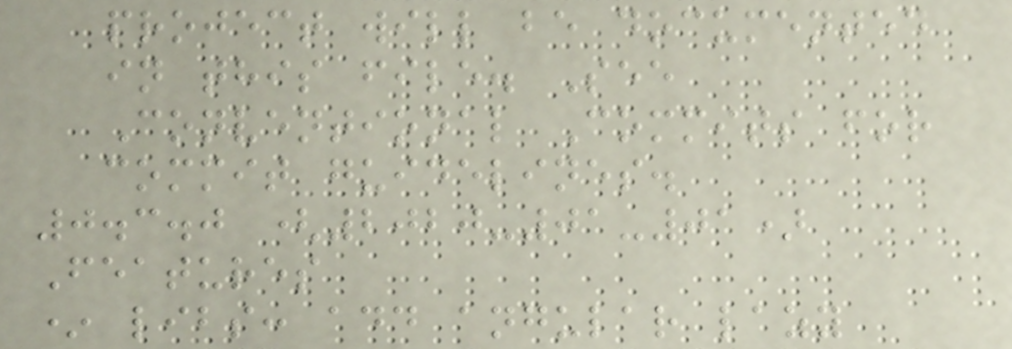project will be documented
in this file. See
Conventional Commits for
commit guidelines.
0.3.0 (2020-01-01)
Features
* libs: add angular lazy
